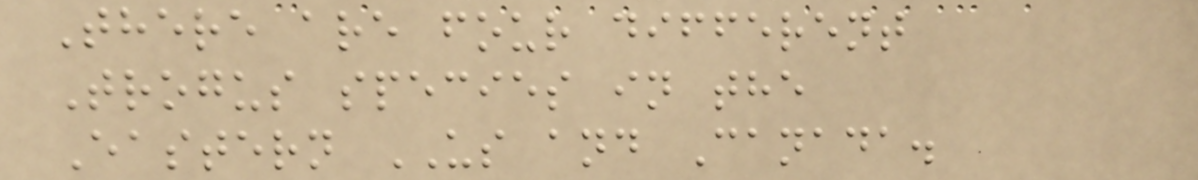There are four different
Trogus species in the
Eastern US and Canada.
